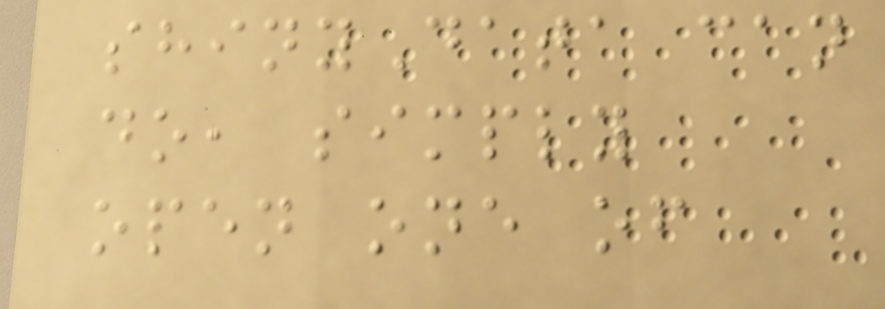shinyData can
do, simply
open one of
